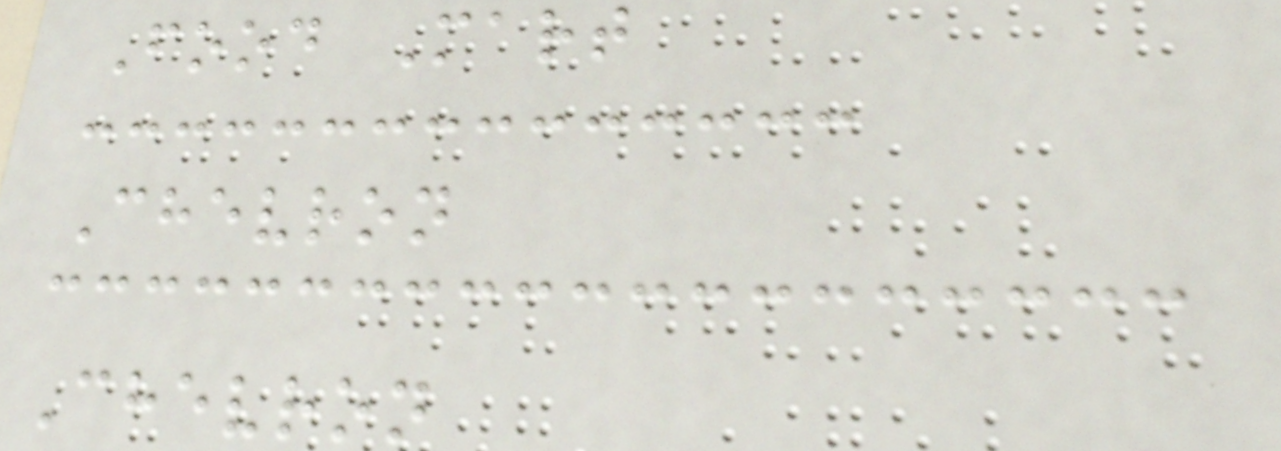Food Mart
Chevron
Chevron
